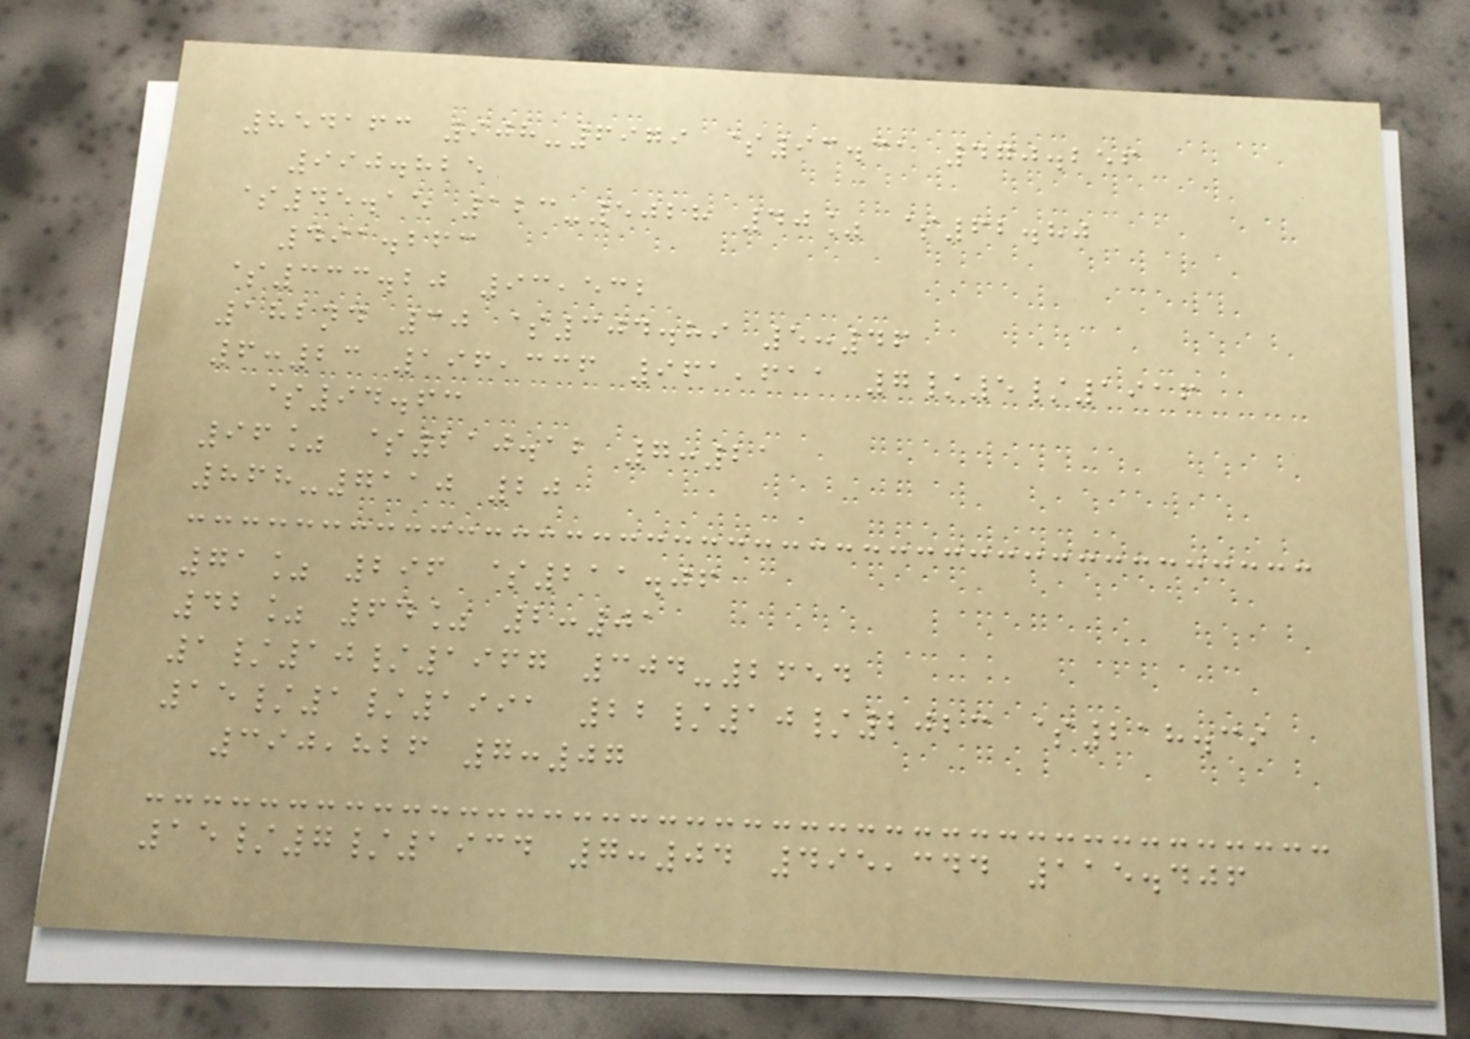854163 908-6979 $93.31 470.256
990.825
$45.15 123-5028 40% $62.80
491.263
$333.20 93,532
182nd 30 $304.89 5:46
6:23 196,336 961,611 7/5/1916
$94.63
96% $210.12 7:21
868-7110 20
71% 296 $211.06
42% 64% 2:01
1/10/1967 304-2654
15/1/1991 22/10/2023 $218.39
390,826 7:07
15/7/1934 7:04 495,344 115.406
